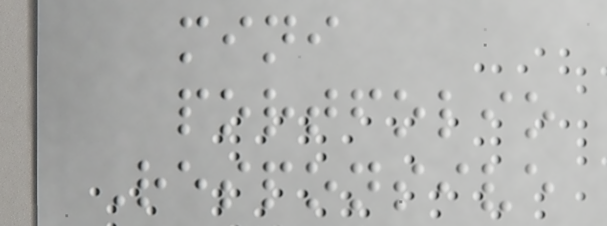mini
portfolio
Responsive
